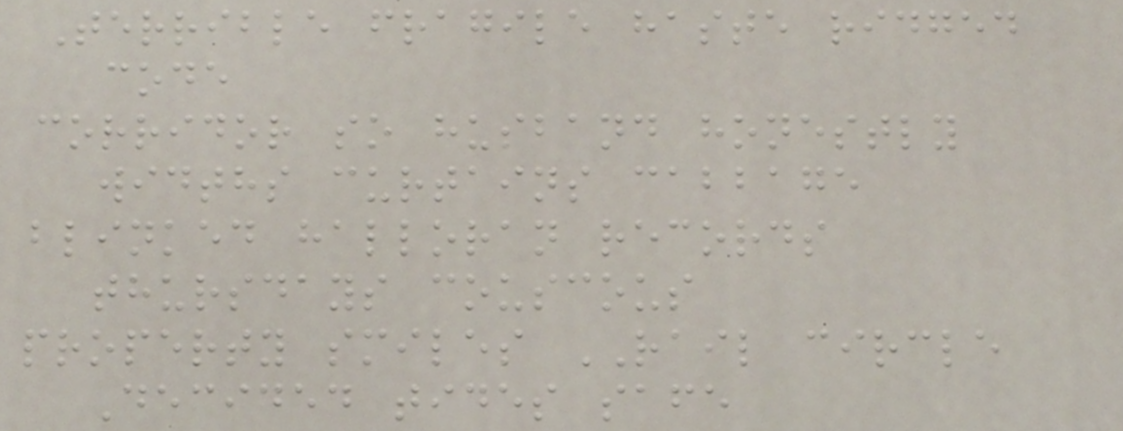Terrible fragile haste ridged
code
corridor so husband honestly
widths curtains cabbage
blinked halloran records
thursdays couscous
property smiles RAIL circle
Decided tides safe
